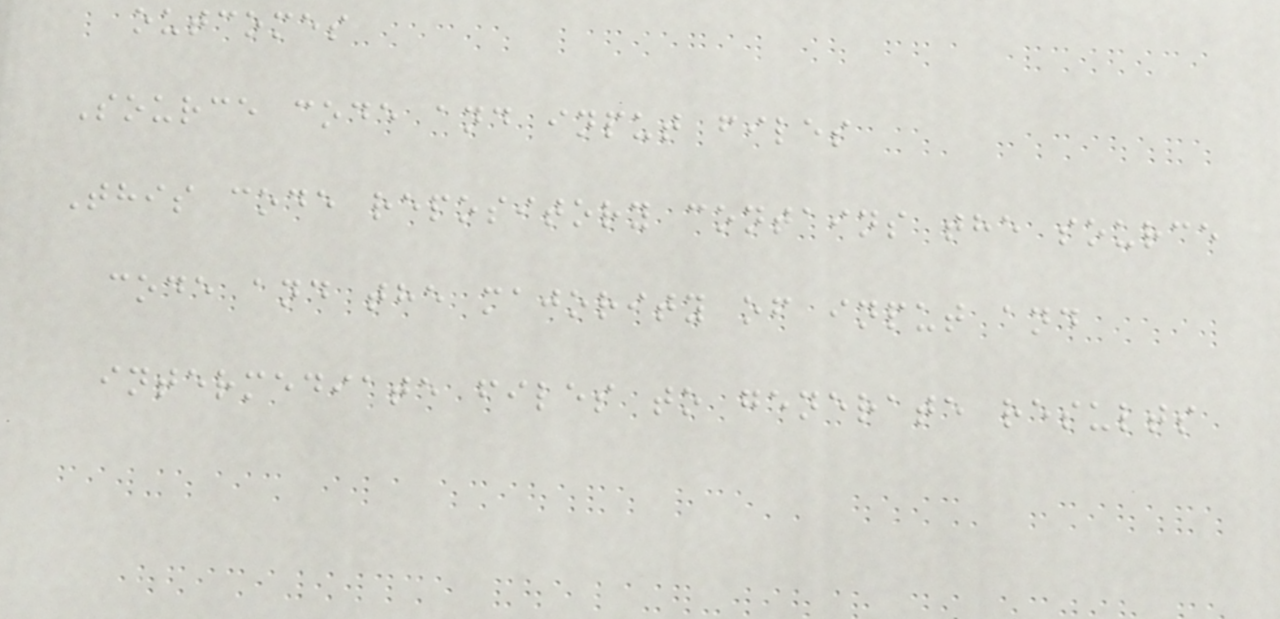outcomes
Source code and input files
This code repository contains the source
code and the majority of input and
intermediate files to generate results
